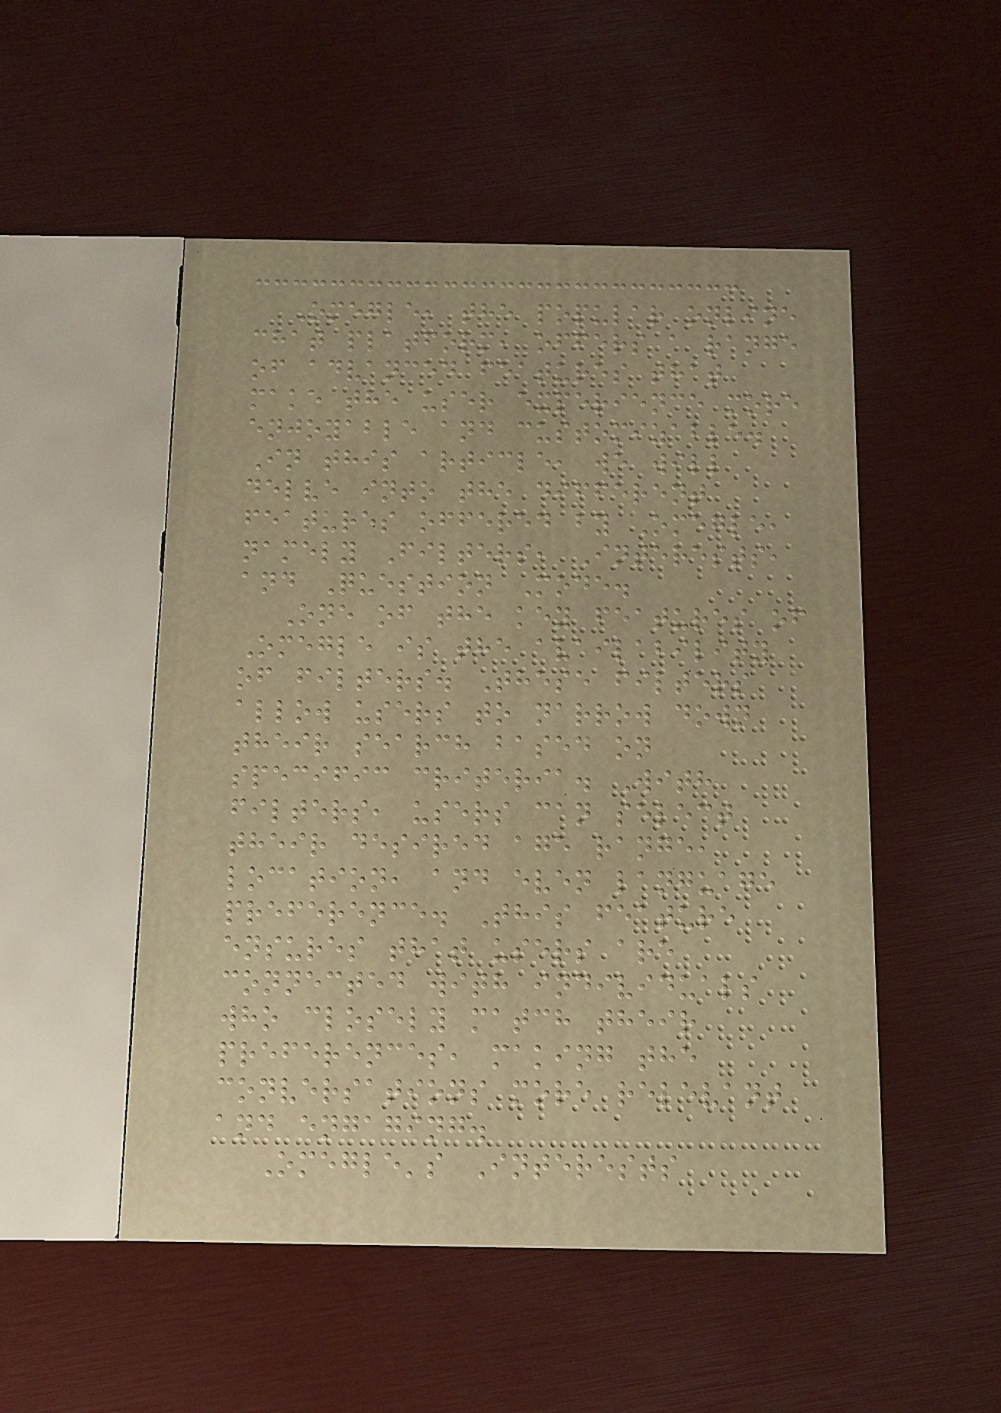Omegle, the popular online
chat platform, offers a range
of advanced features that
make the user experience more
enjoyable and customizable.
In this article, we will
delve into the different
features offered by Omegle,
namely Filters, Interests,
and Question Mode.
One of the key features of
Omegle is the availability
of filters. These filters
allow users to narrow down
their search based on
specific criteria. With
filters, users can select
their desired age range,
location, and even language
preference. This feature
ensures that users are
connected with individuals
who closely match their
preferences, making the
conversations more relevant
and engaging.
Omegle's Interests
